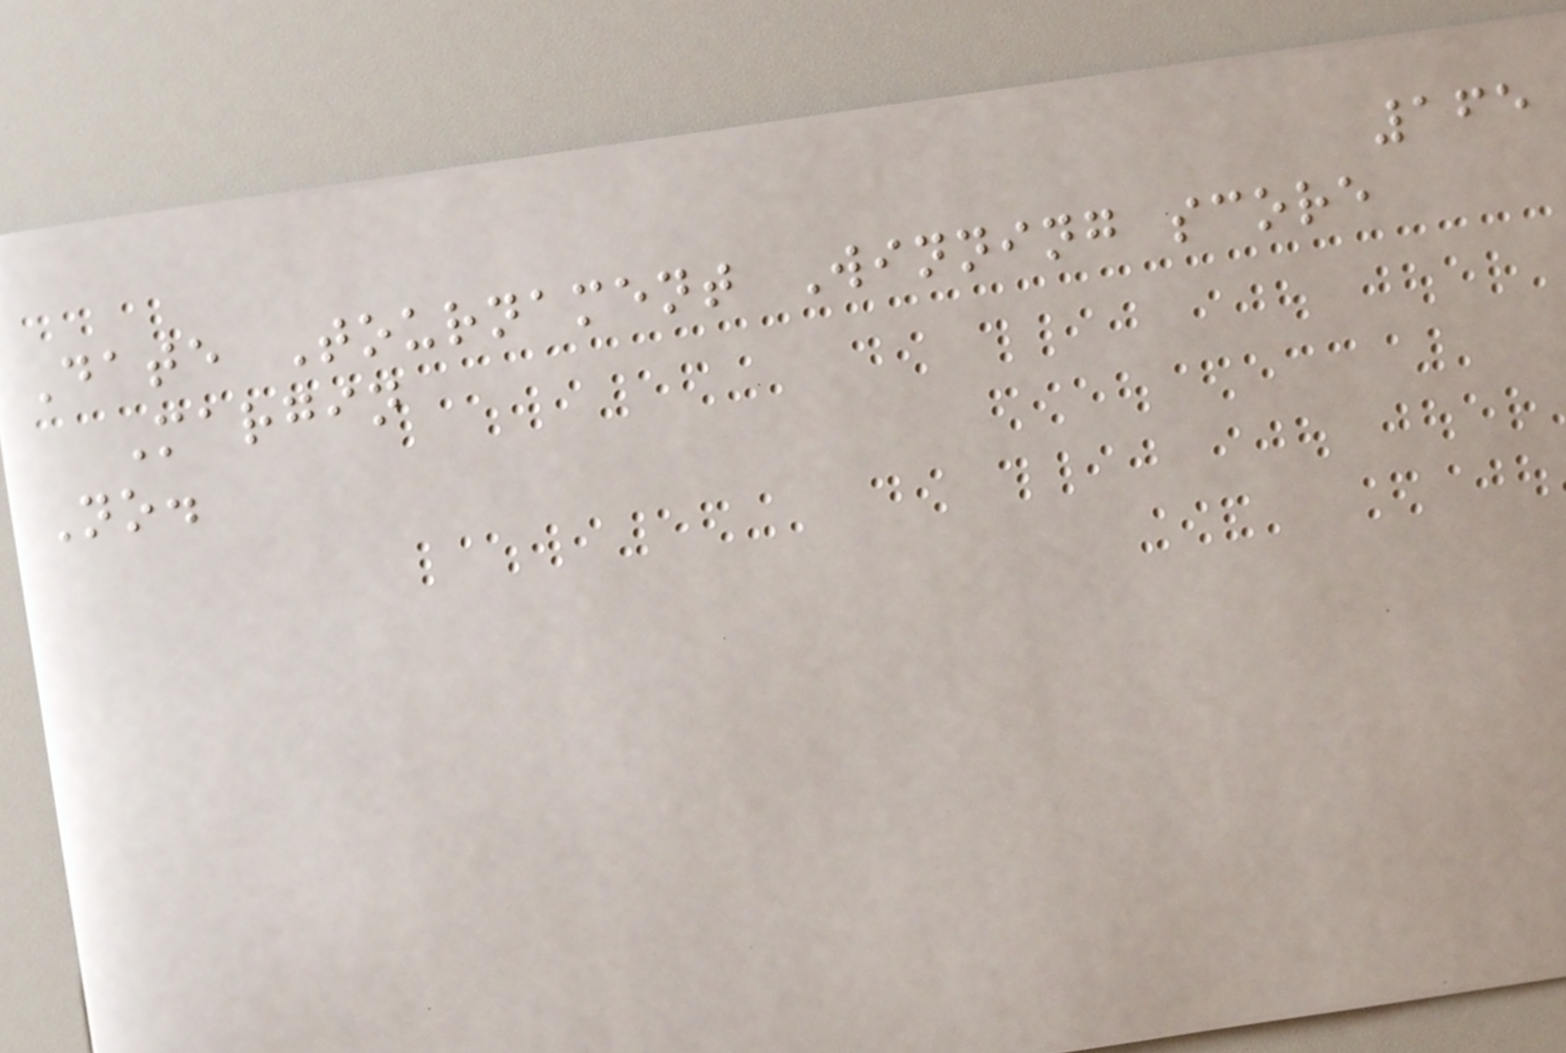165
Date Tournament Winning score
Margin
No.
